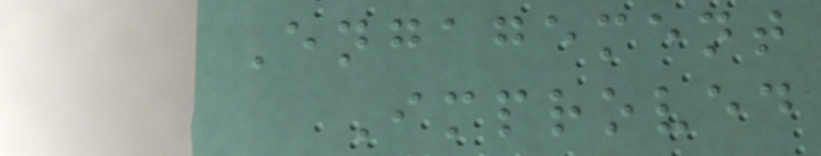Engagement
Improved
